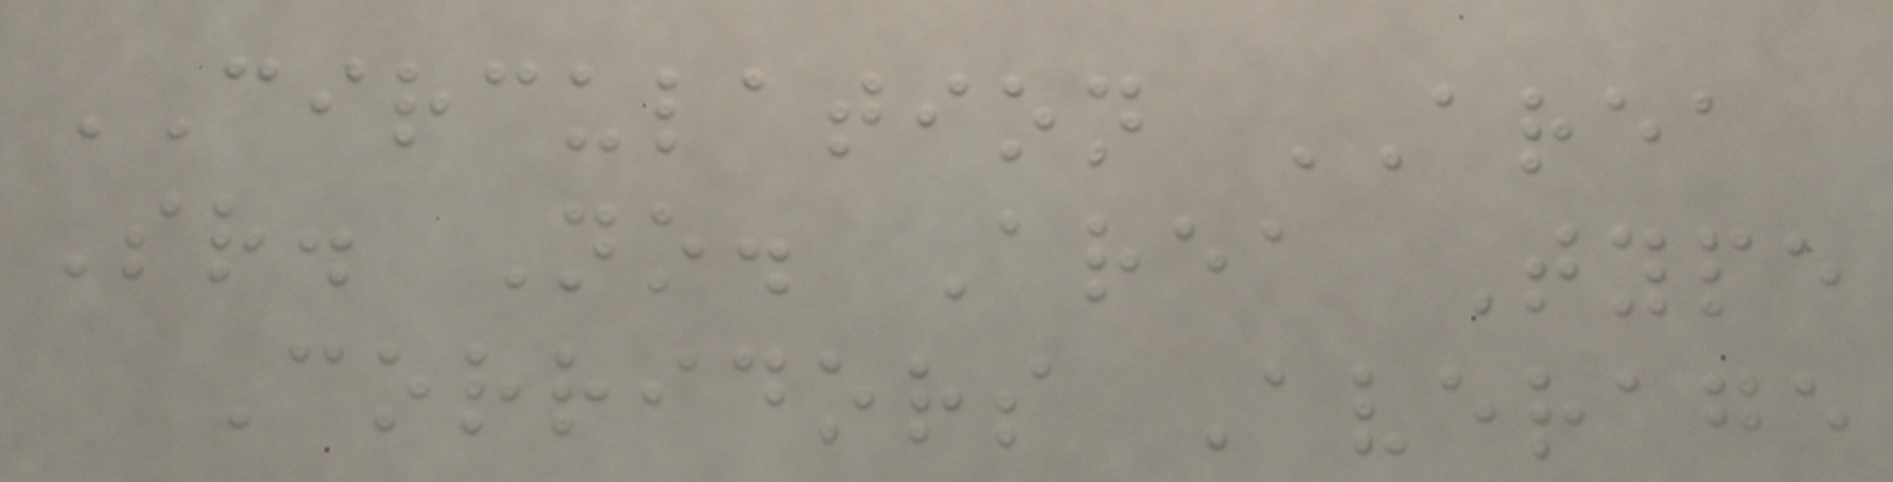CIRCULATION AREA
Sr. No. Area Type
Corridors Average
